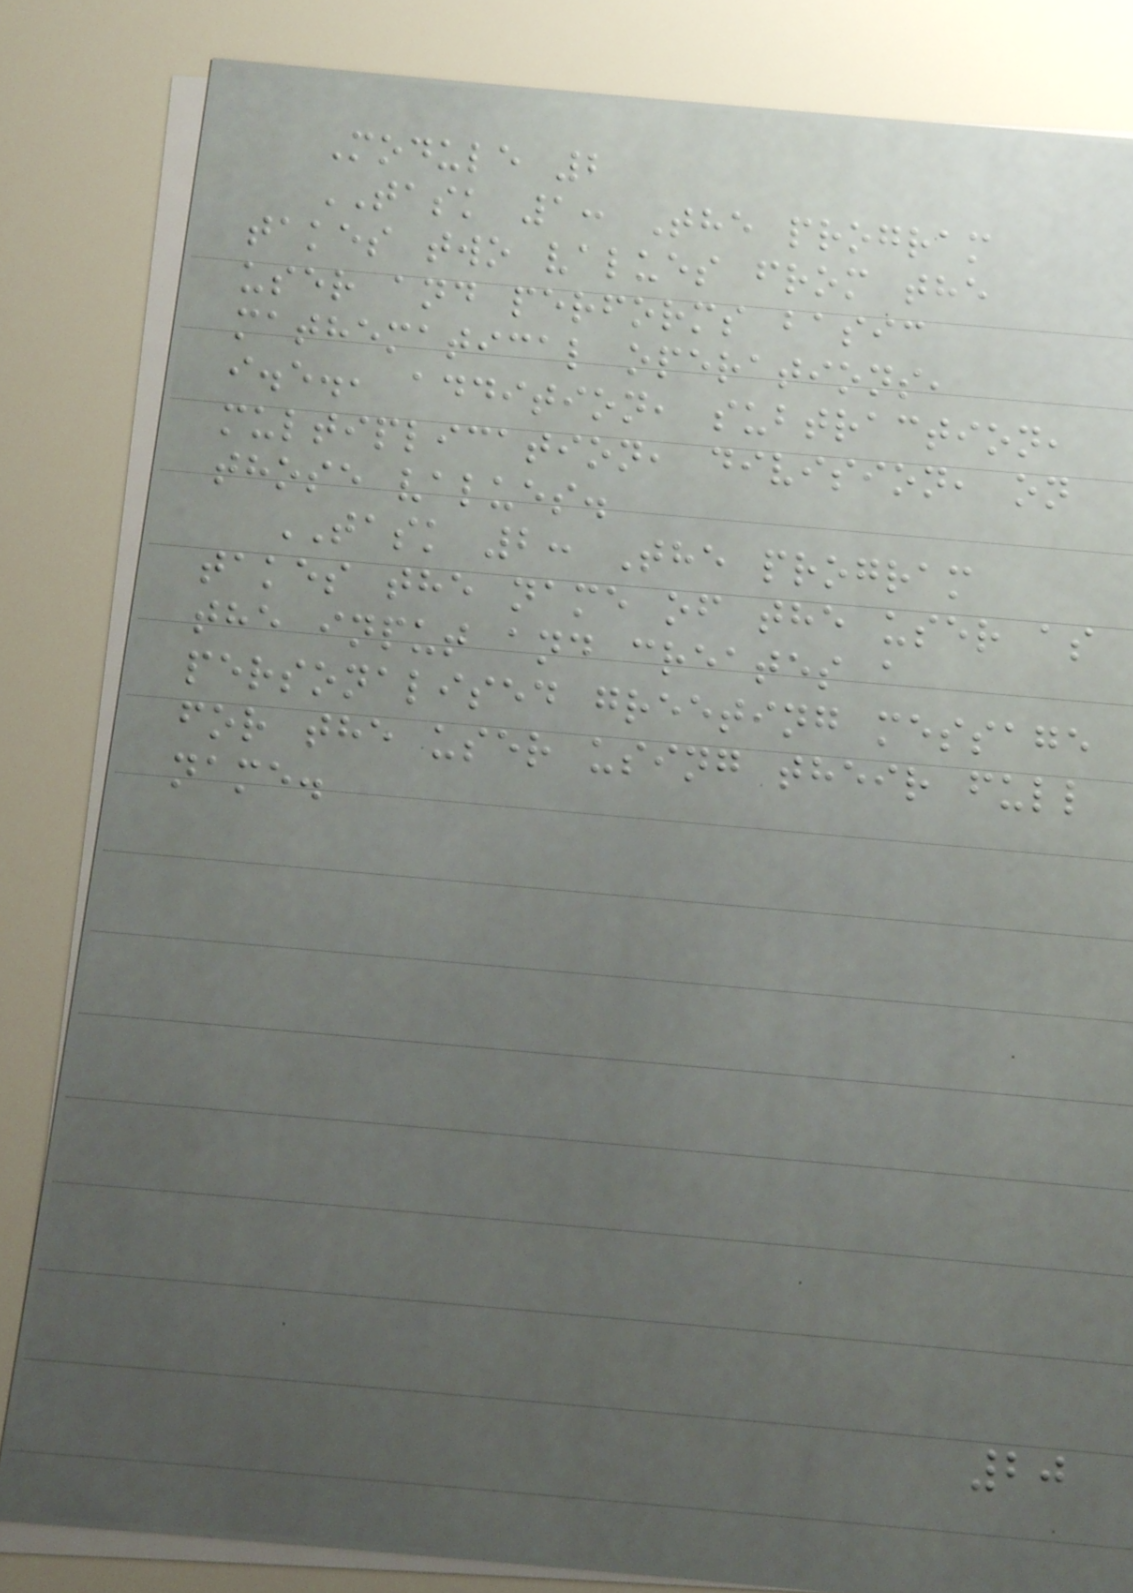Module 2
TASK 1: The program
takes two values from the
user and performs basic
mathematical operations,
i.e., addition, subtraction,
multiplication, division, on
those values.
TASK 2: The program
takes the name of the user as
the input and creates a
personalised greeting message
for the user using their full
name.
20
